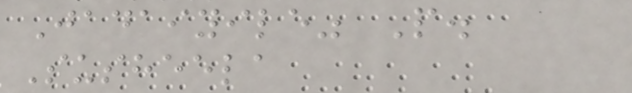Jadaiyile" P.
Susheela
